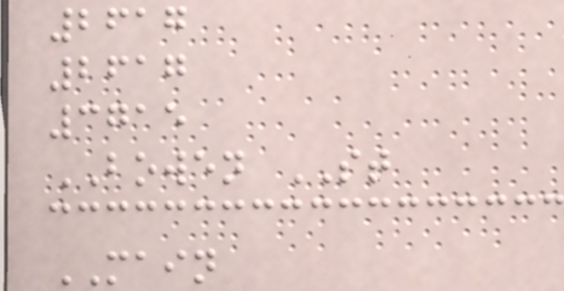2617
2617
3715
BOWEN ST
MAIN
